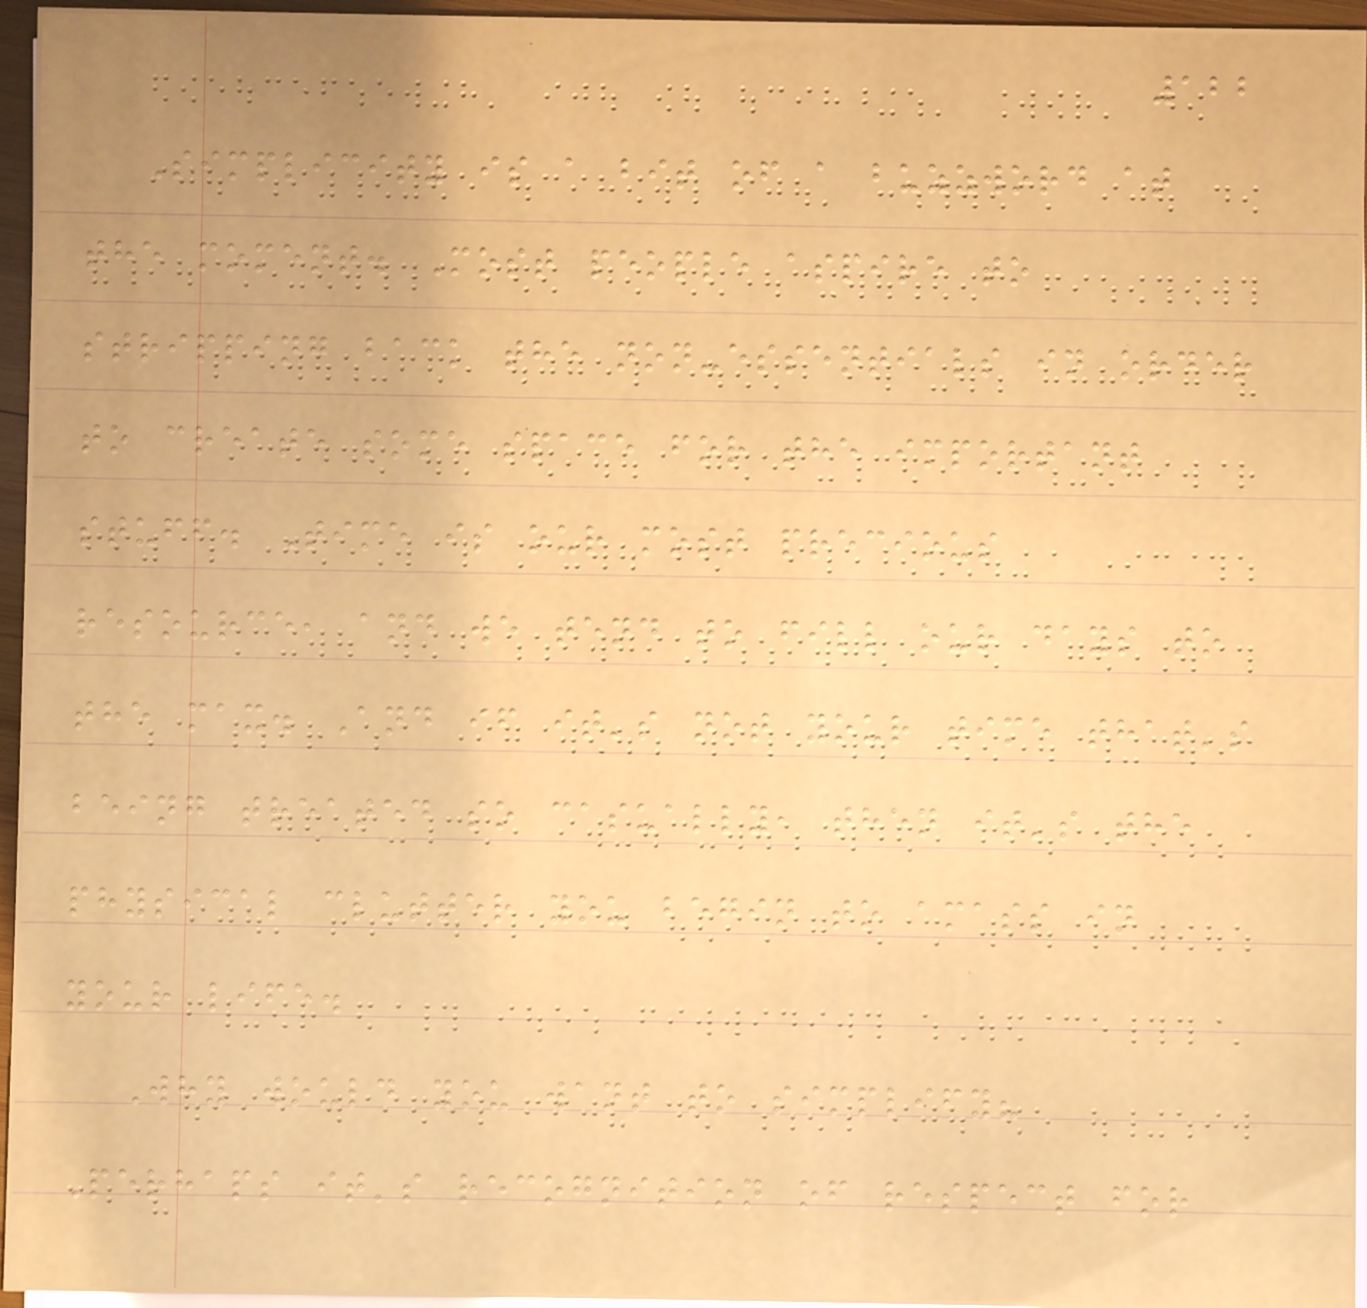122
Simplicity is a bit of a buzzword at
the moment. Most people aspire to
stripping back the non-essentials in order
to create some space for the important
stuff. Time is our most precious
resource, and we tend to fill our days to
the max. And if it's not your time that's
being treated so casually, then it's the
physical clutter you begin to amass in
your life.
Why would you want to simplify?
Perhaps it's recognition of respect for
